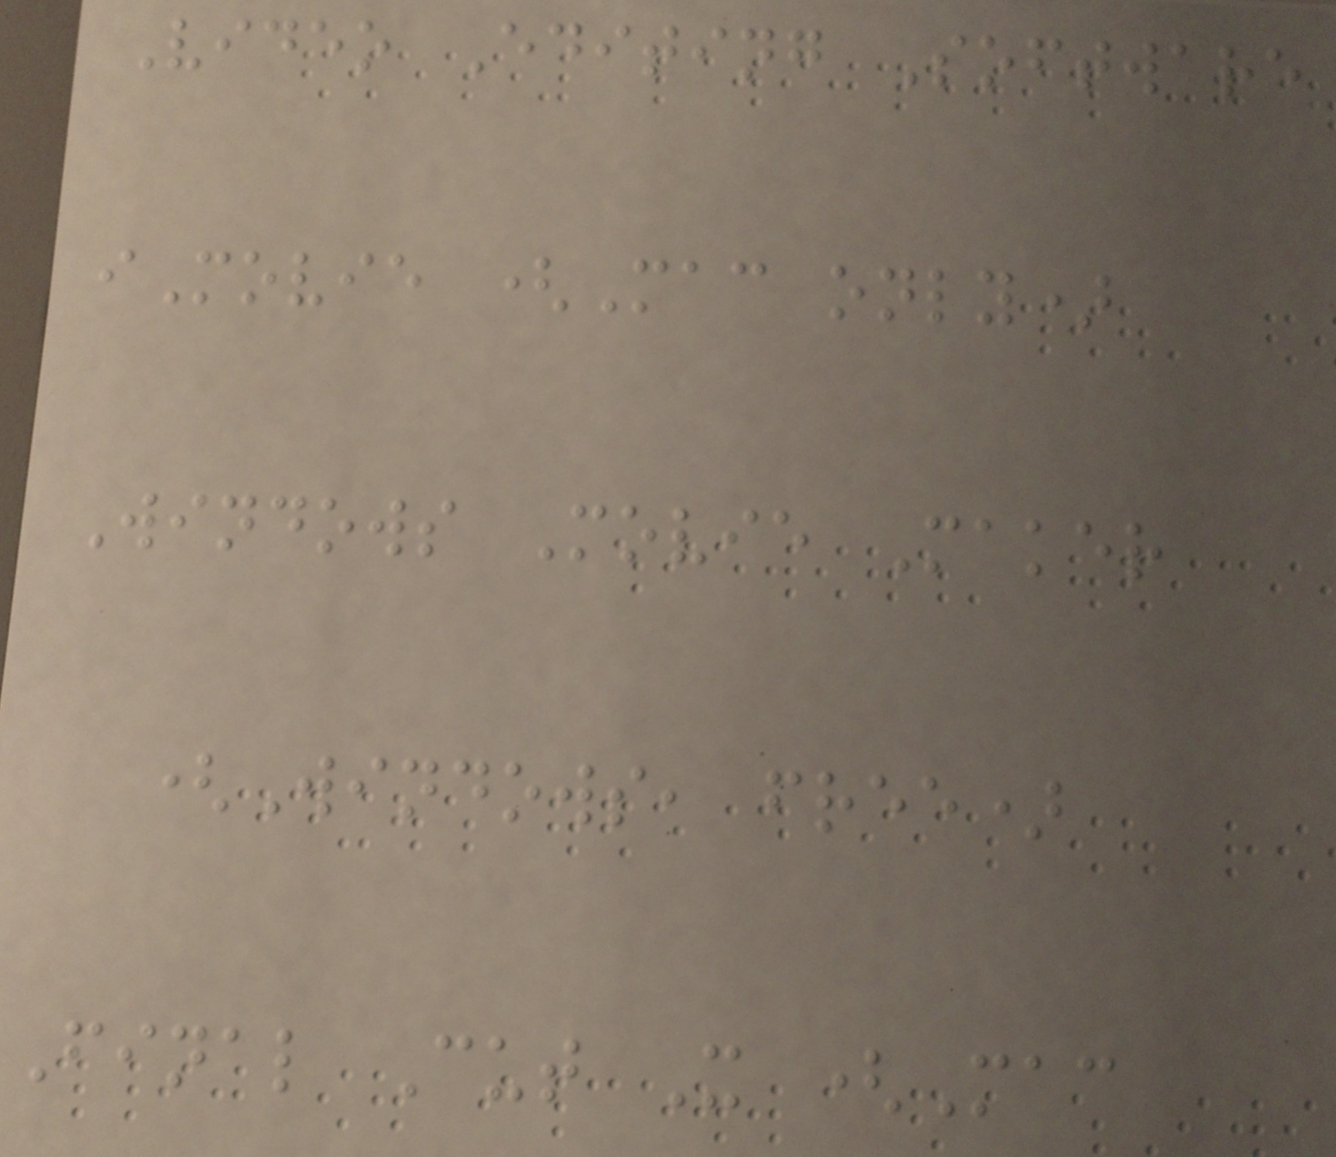Video Editing Software
iMovie (Mac only)
Windows Movie Maker
(Windows, free)
Final Cut X (Mac
